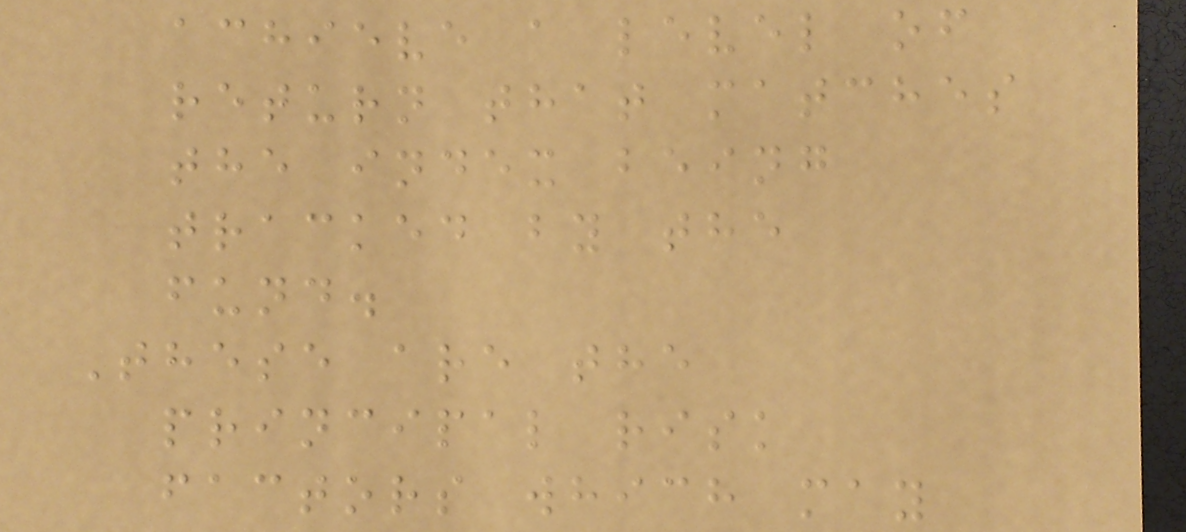achieve a level of
return that matches
the index being
tracked by the
fund.
These are the
principal risk
factors which may
